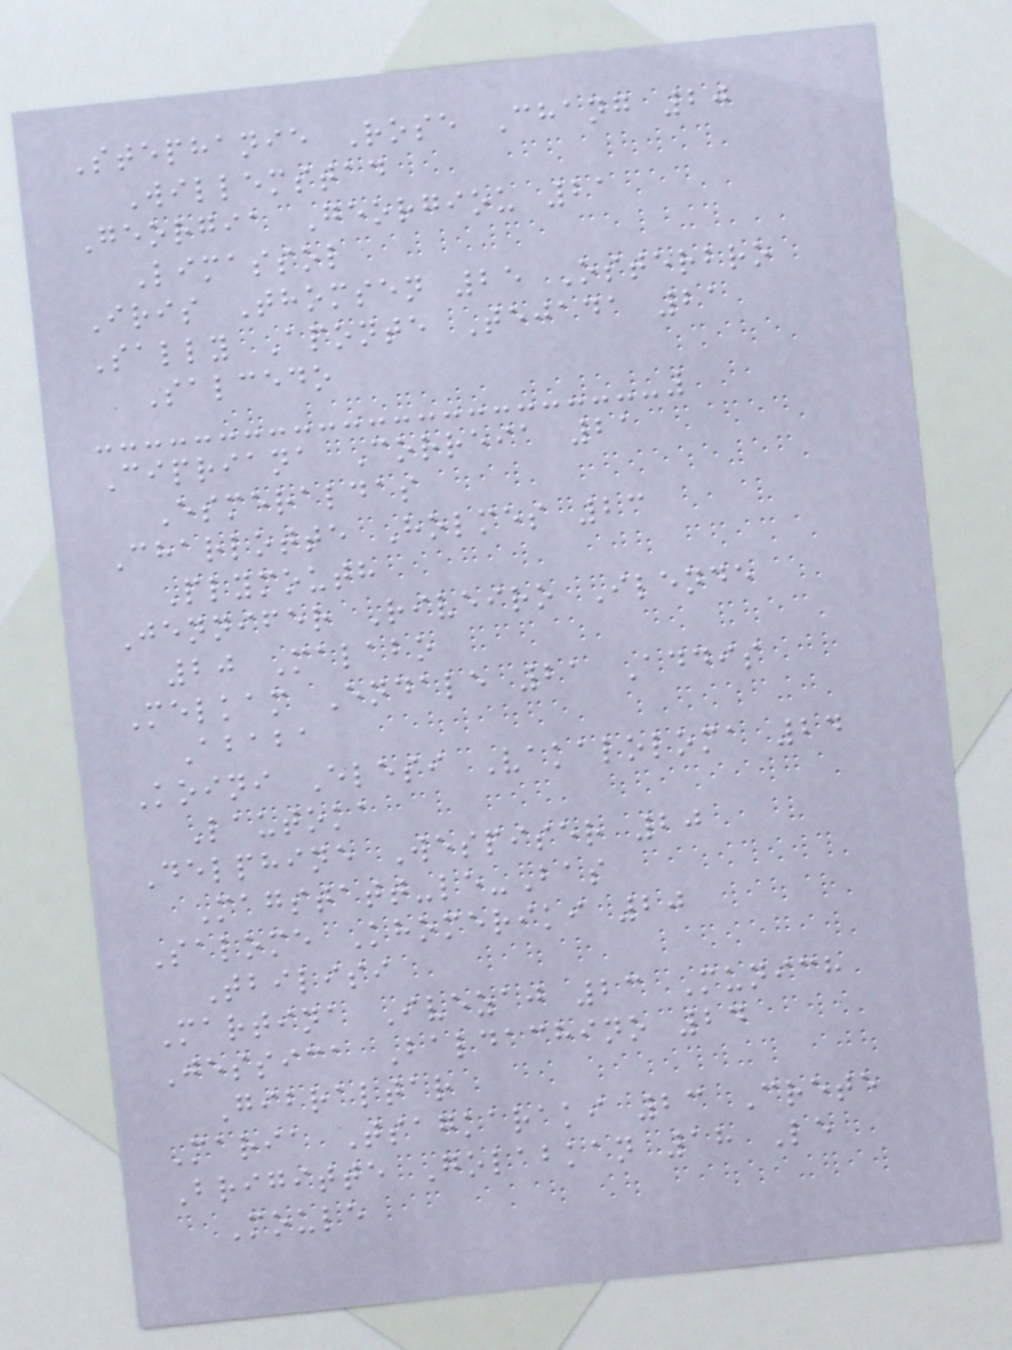Stephanie Rose Chang 20
Willemstad
Georgia Georgiou 21
Limassol
Iris Thomsen 25 Osterbro
Sally Aponte Tejada 21
Salcedo
Cipriana Correia 21
Esmeraldas
Charlotte Holmes 23
Plymouth
Jennifer Riveiro Ilende
20 Malabo
Melkam Endale 21 Addis
Ababa
Koini Elesi Vakaloloma 24
Lautoka
Delphine Wespiser 20
Magstatt-le-Bas
Salome Khomeriki 20
Tbilisi
Martina Ivezaj 23 Munich
Jessica Baldachino 24
Gibraltar
Maria Tsagkaraki 23 Crete
Brigitte Golabkan 18 Le
Moule
